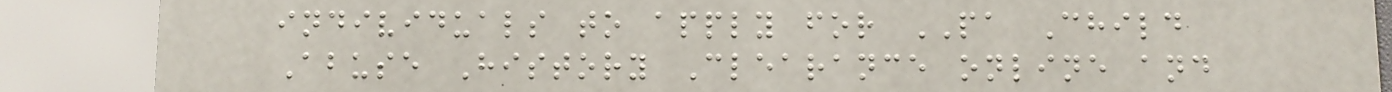individuals to apply for PA Child
Abuse History Clearance online and
